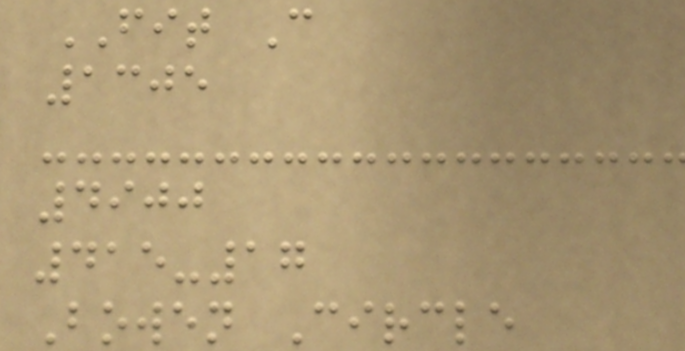FIT C
1305
4900
415-17
Bowen Circle
